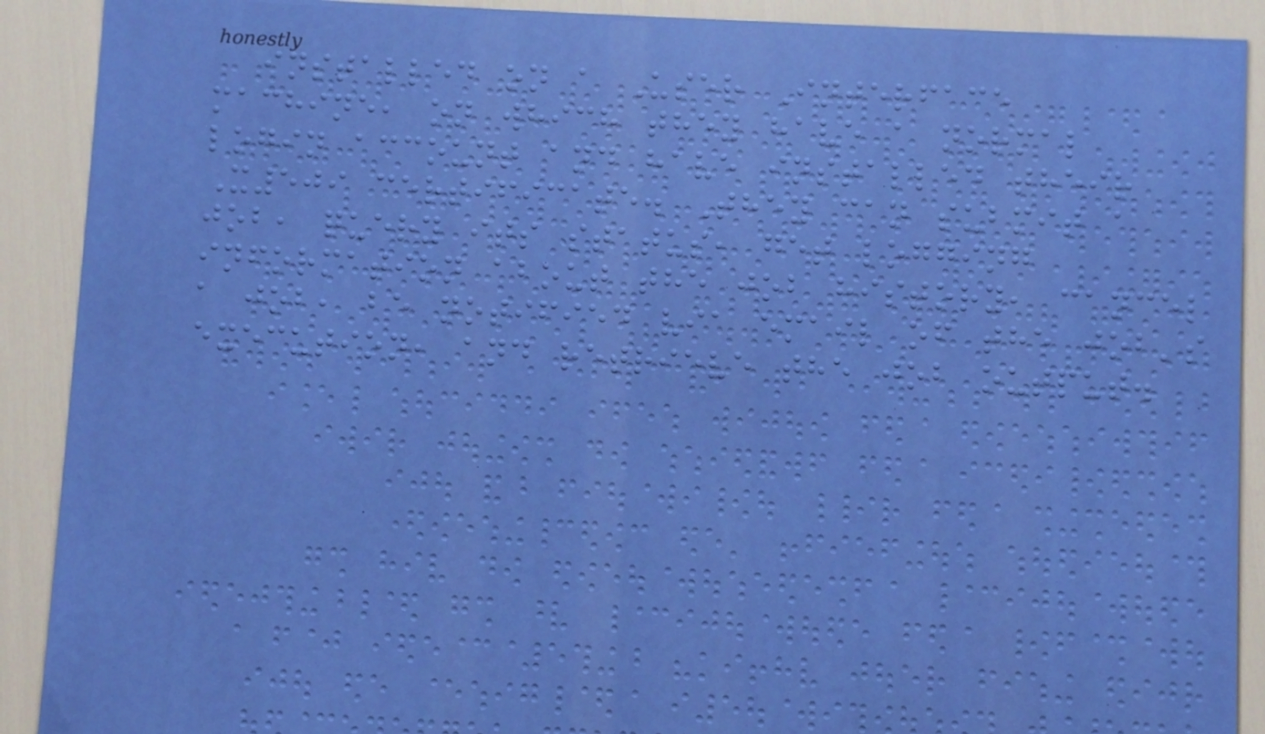installed on a User Interface
machine, on which they have a normal
login account and have installed their
X509 certificate. They can submit a
job, query its status, get logging
information about the job history, cancel
a job, be notified via email of the job's
execution, and retrieve the job output.
